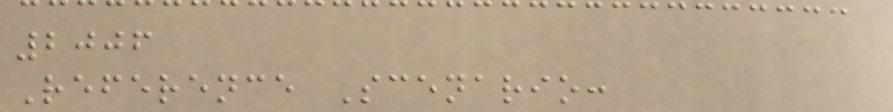2006
Reference Scenario:
